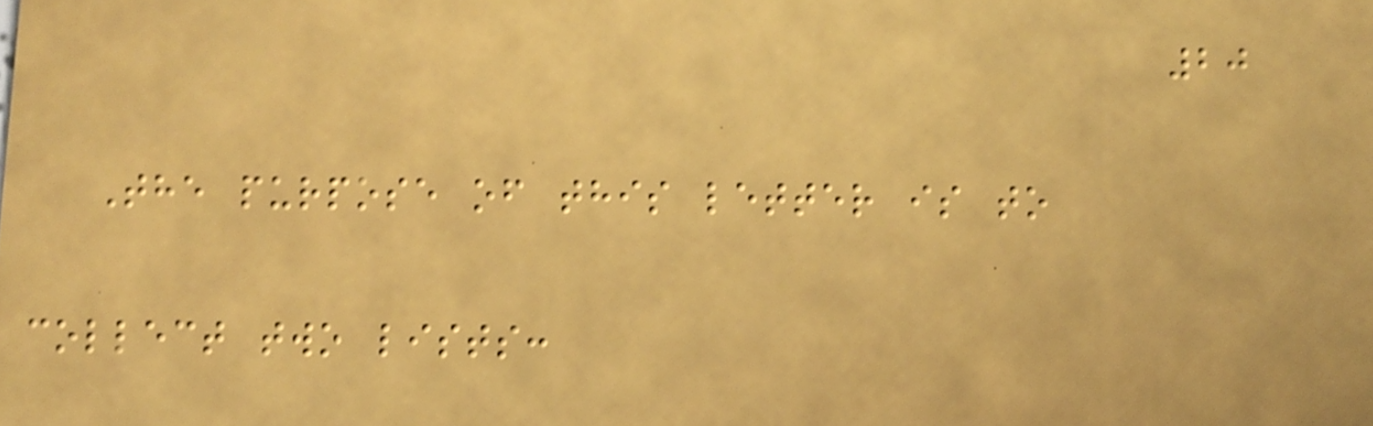20
The purpose of this letter is to
collect two lists:
